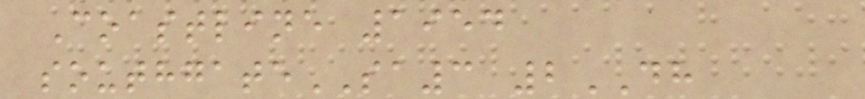Coastline 1954
southgateSA3 2DH
